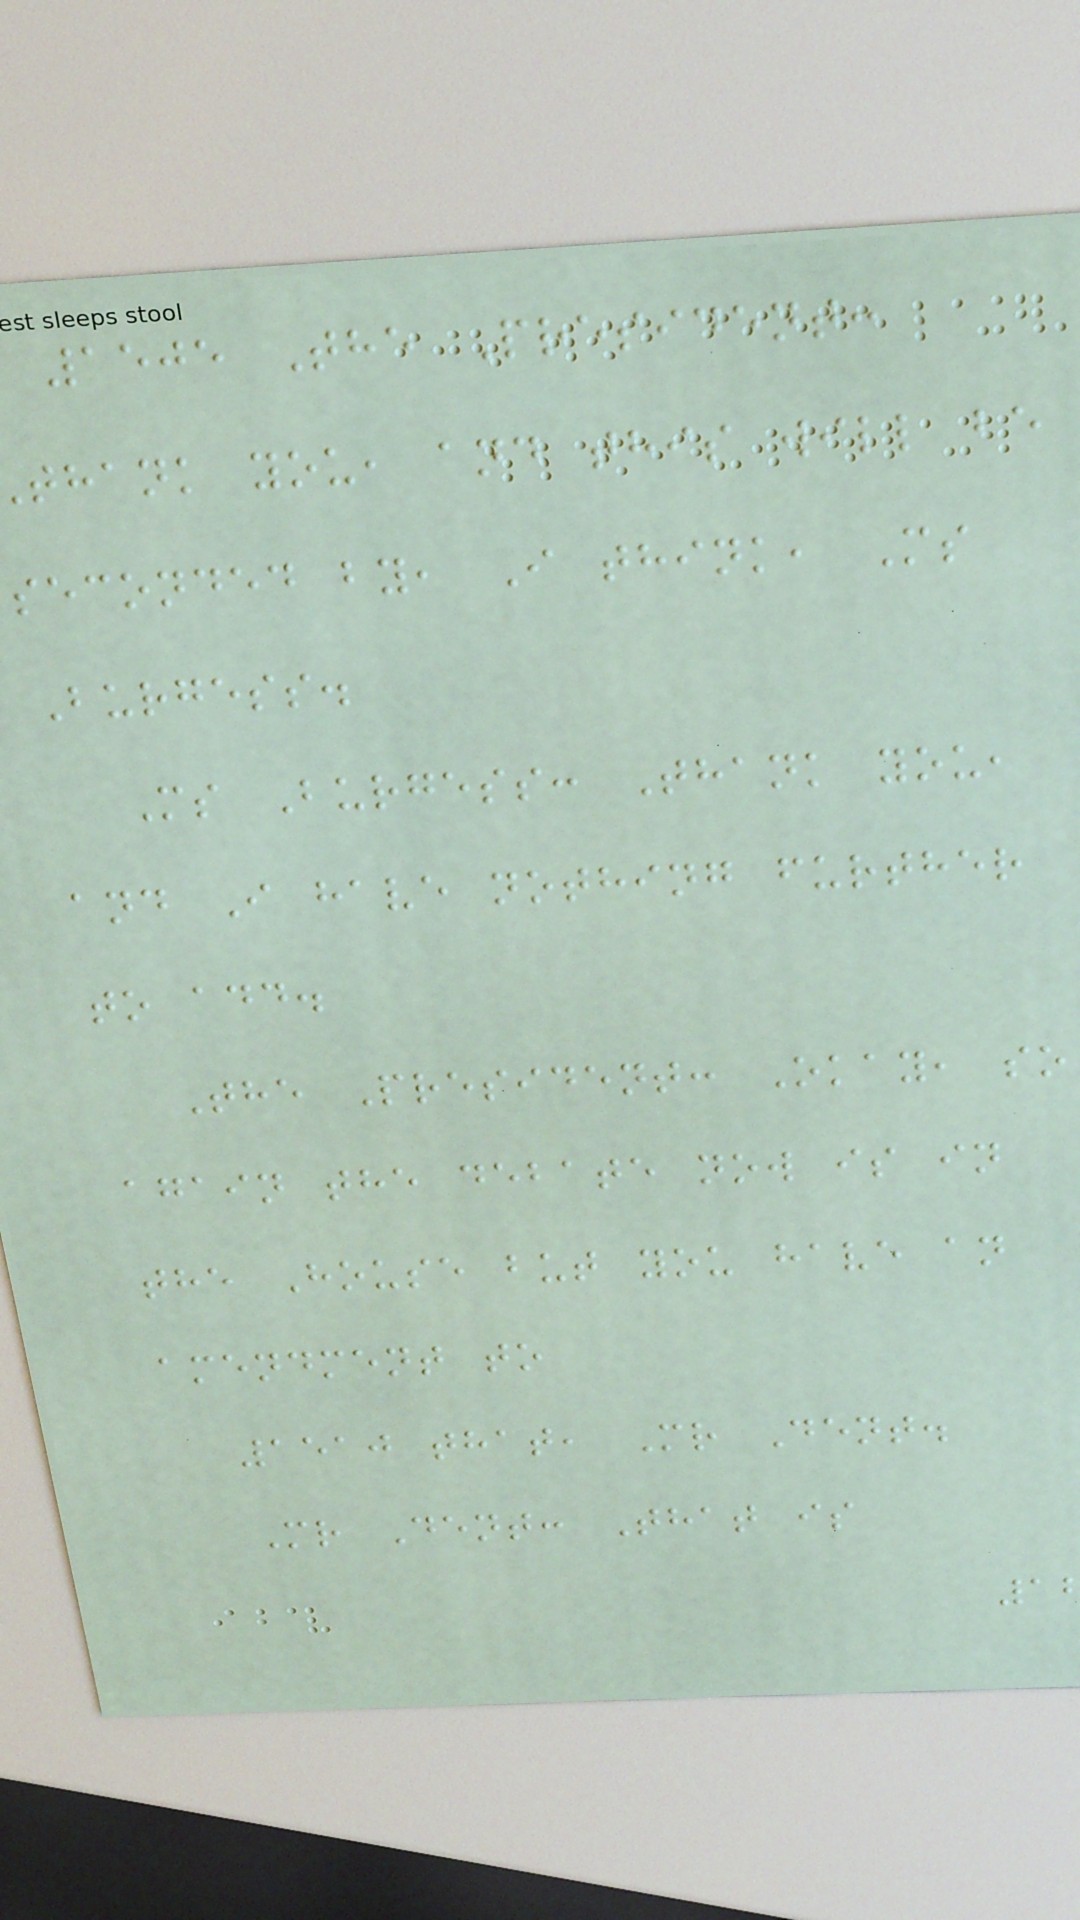1505 The President:
thank you, and this will be
seconded by, I think, Ms
Burgess.
Ms Burgess: Thank you,
and I have nothing further
to add.
The President: Okay, so
again the debate now is in
the House but you have an
amendment to
1510 that, Mr Dent.
Mr Dent: That is
